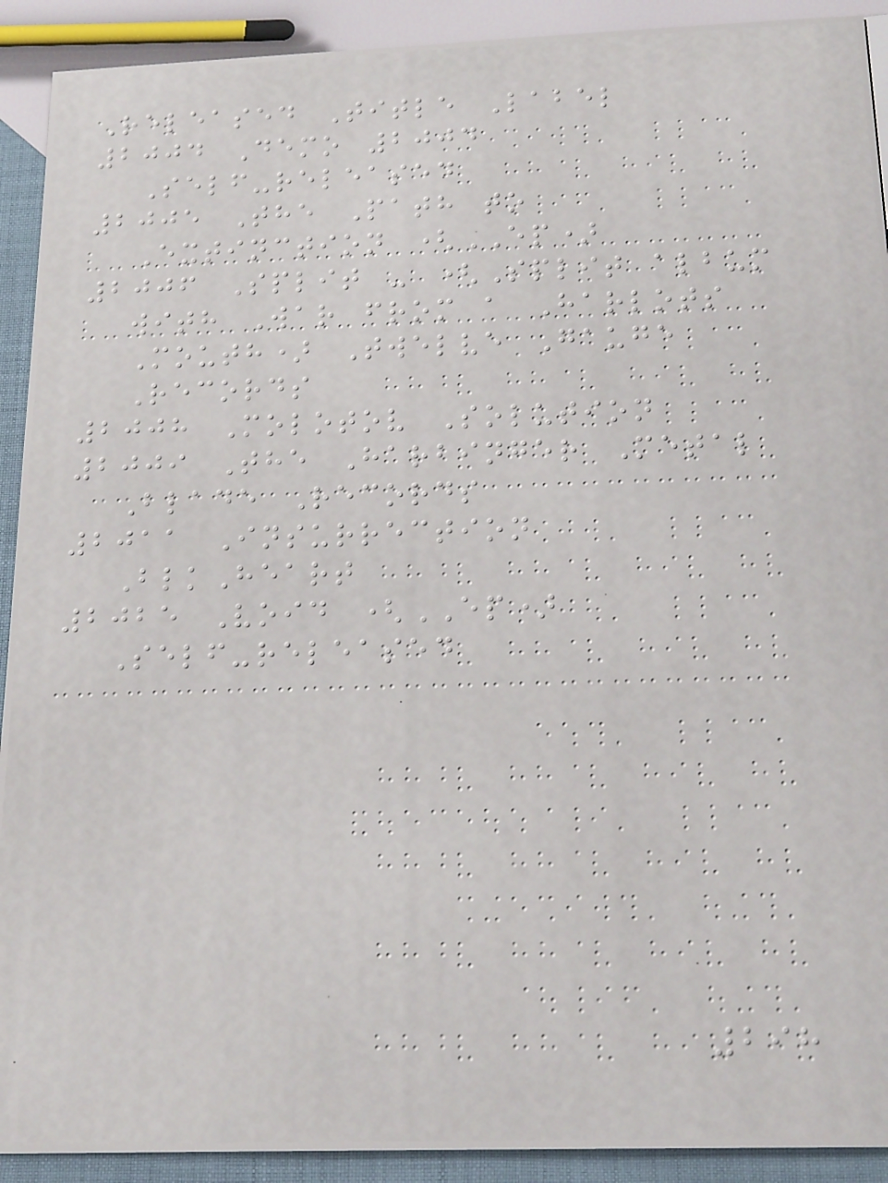Released Title Label
2004 Demo 2004
Self-released
2005 The Path to
Extinction (EP)
2006 Split - (Split album
with War from a Harlots
Mouth) Twelve Gauge
Records
2008 Molotov Solution
2009 The Harbinger Metal
Blade Records
2011 Insurrection
BlkHeart
2025 Void (EP)
Self-released
298
